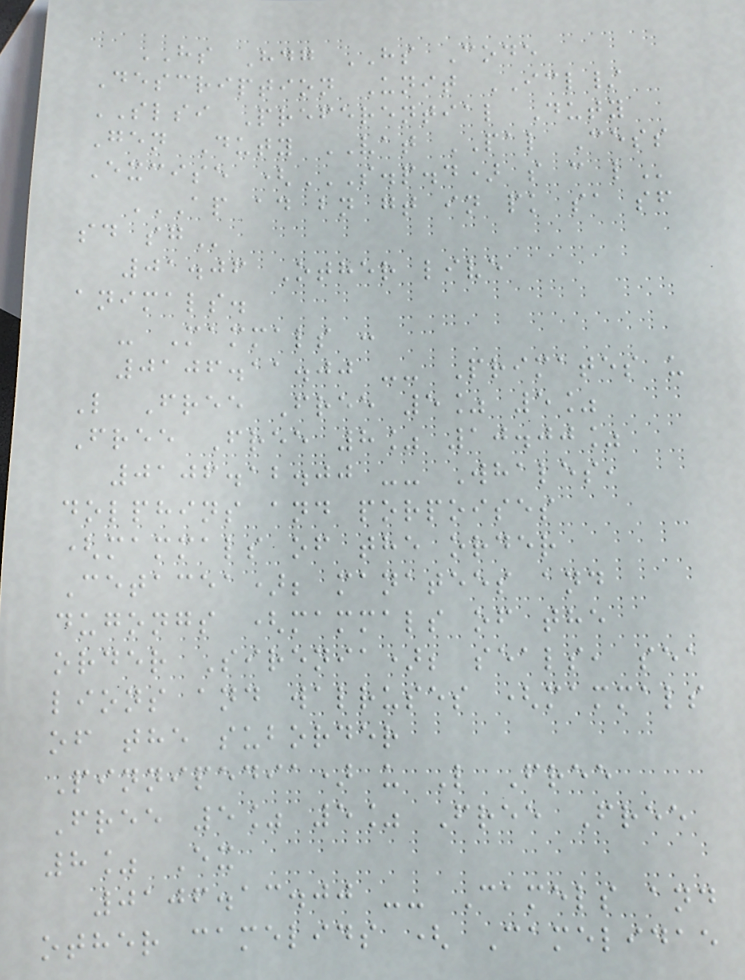HS Hdg HS Code
Description Unit ICL/
SLSI Preferential Duty
Gen Duty VAT PAL Cess
Excise (S.P.D) S C L
AP AD BN GT IN PK SA SF
SD SG
01.06 Other live
animals.
- Mammals :
0106.11.00 -- Primates u
L Free Free 5% 5%
Free Free 8% 10.00%
0106.12.00 -- Whales,
dolphins and porpoises
(mammals of the order
Cetacea); manatees and
dugongs (mammals of the
order Sirenia); seals, sea
lions and walruses (mammals
of the suborder
Pinnipedia) u L Free
Free 5% 5% Free Free
8% Ex
0106.13.00 -- Camels and
other camelids ( Camelidae
